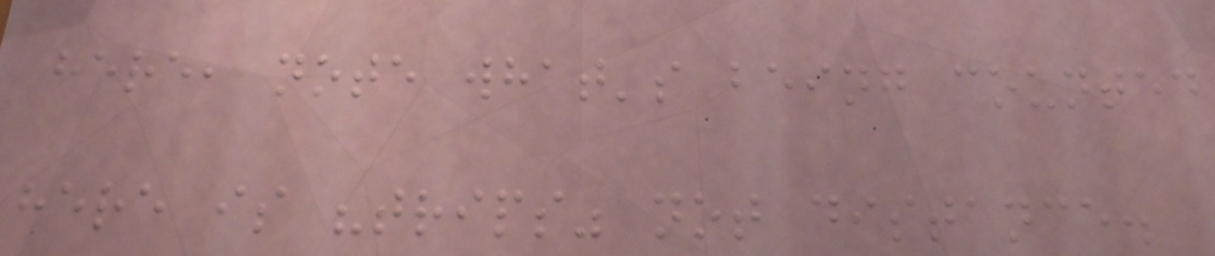here, note what's being counted
here is "trips" not distance.
